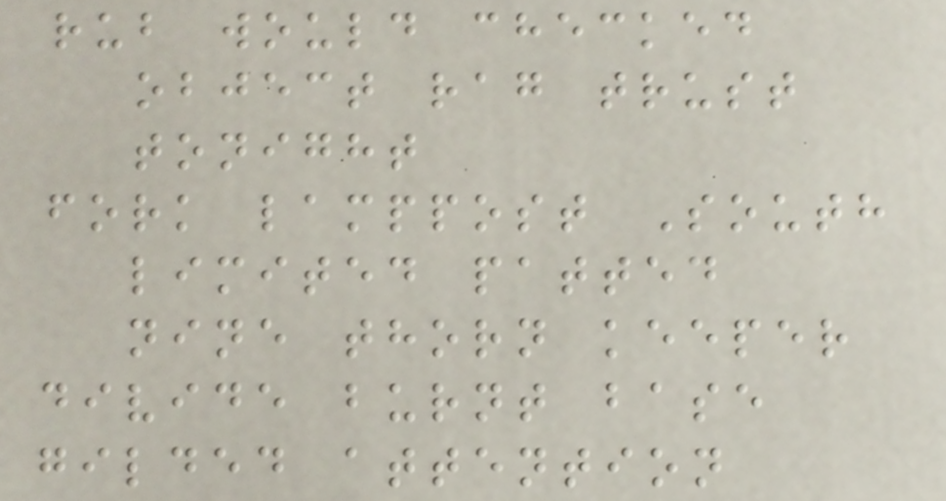rub would checked
object rag trust
tonight
fork lamppost South
limited patted
nine thorn keeper
divide burnt base
gilded attention
